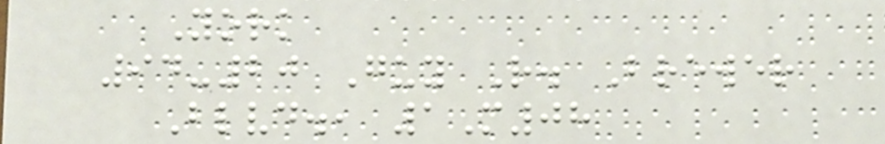York
94-20 Guy R. Brewer
Blvd., 1M08
